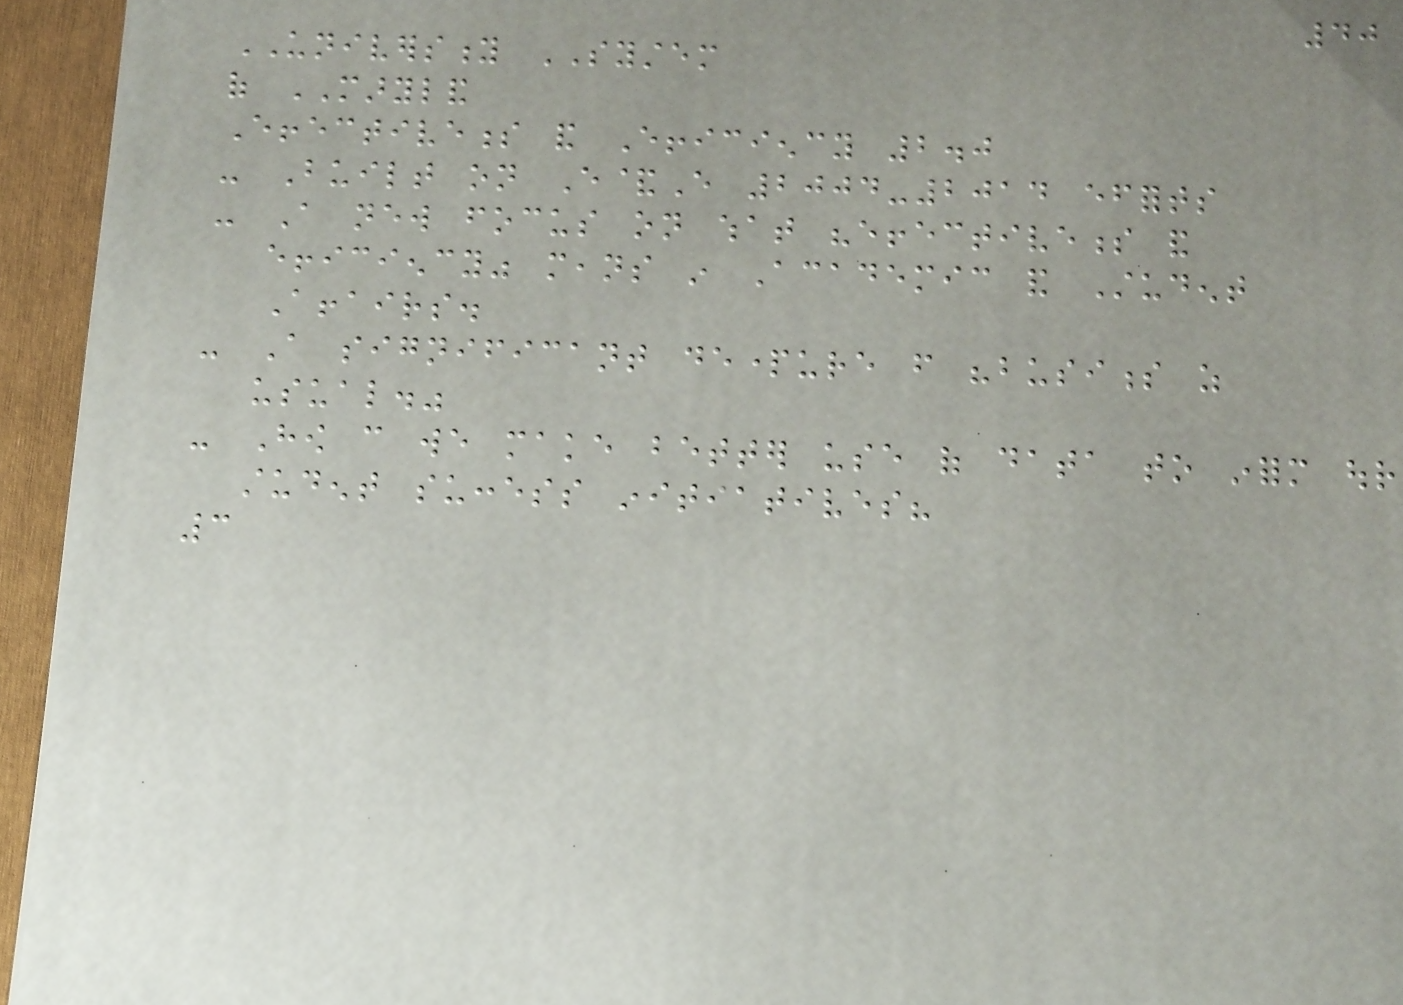40
UNIVERSITY SYSTEM
of MARYLAND
Effectiveness and Efficiency 2.0
- Built on E&E 2004-2014 efforts
- A new focus on what "effectiveness and
efficiency" means in Academic and Student
Affairs.
- A significant departure from "business as
usual."
- How can we make better use of data to inform our
student success initiatives?
3
